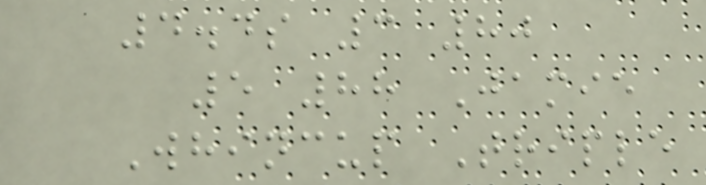4.4s 3 80
5 88 Jamie
Whincup Triple
